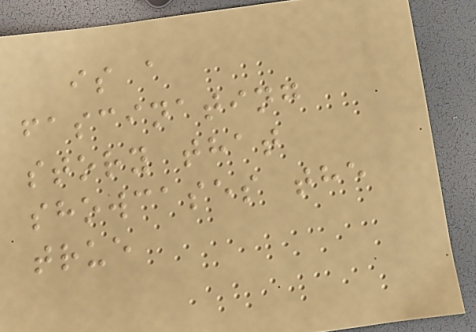is a
fascinating
story that
showcases the
true
